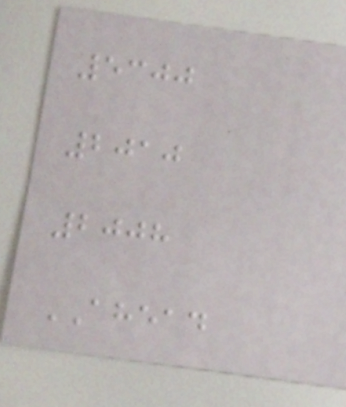5300
2010
2008
AHEAD
